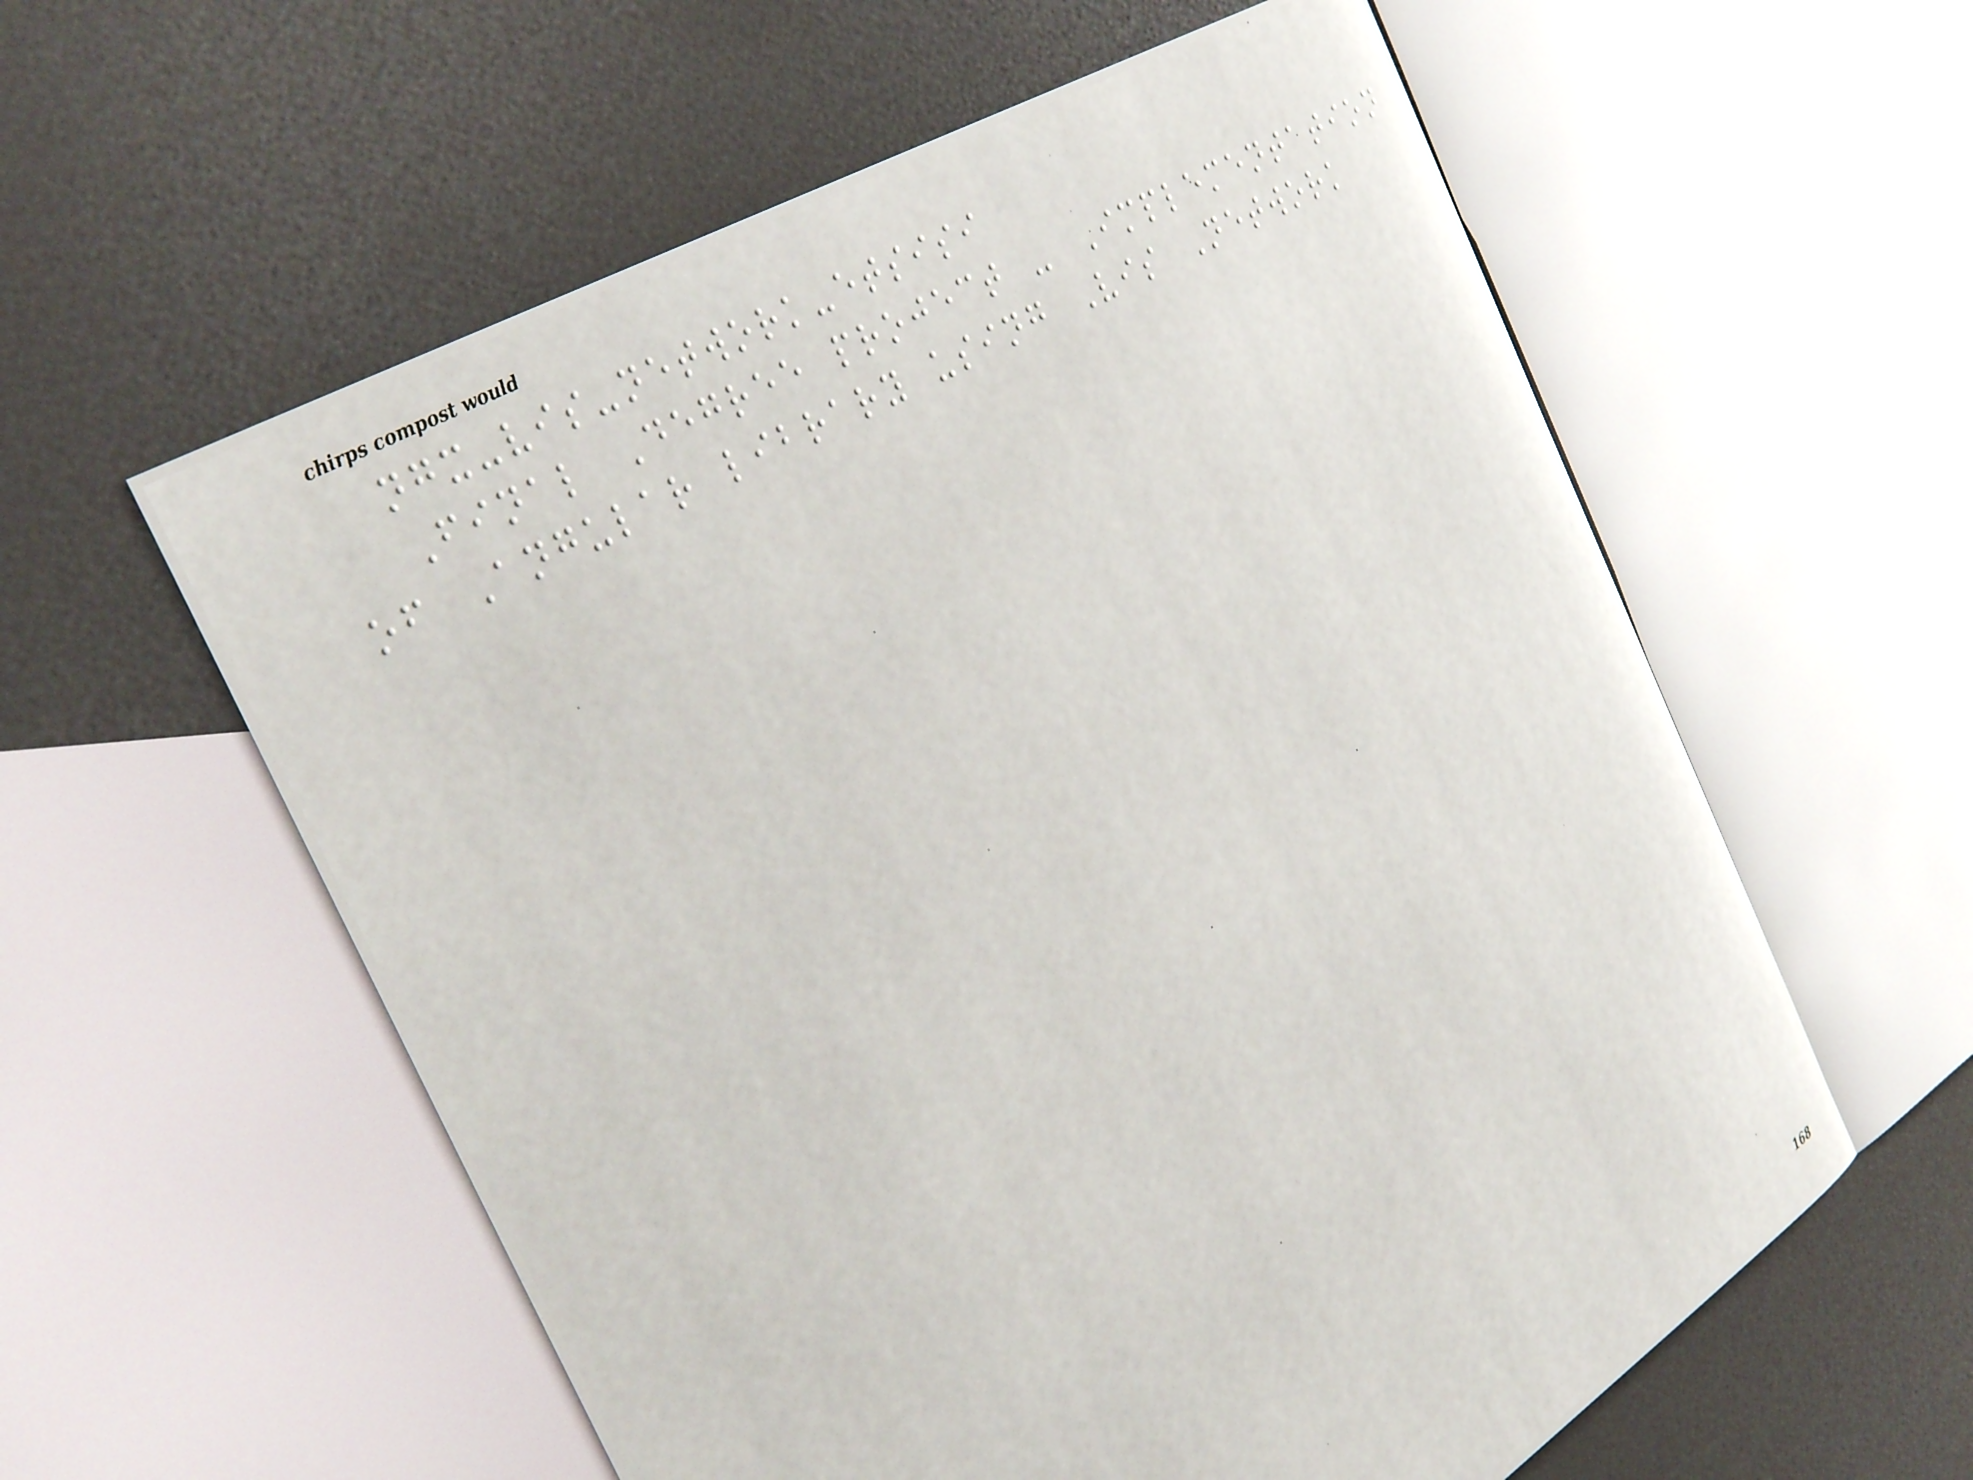ngx-vis-network-etsisi
Final Degree project - Implementation
of Angular library using Vis Network
